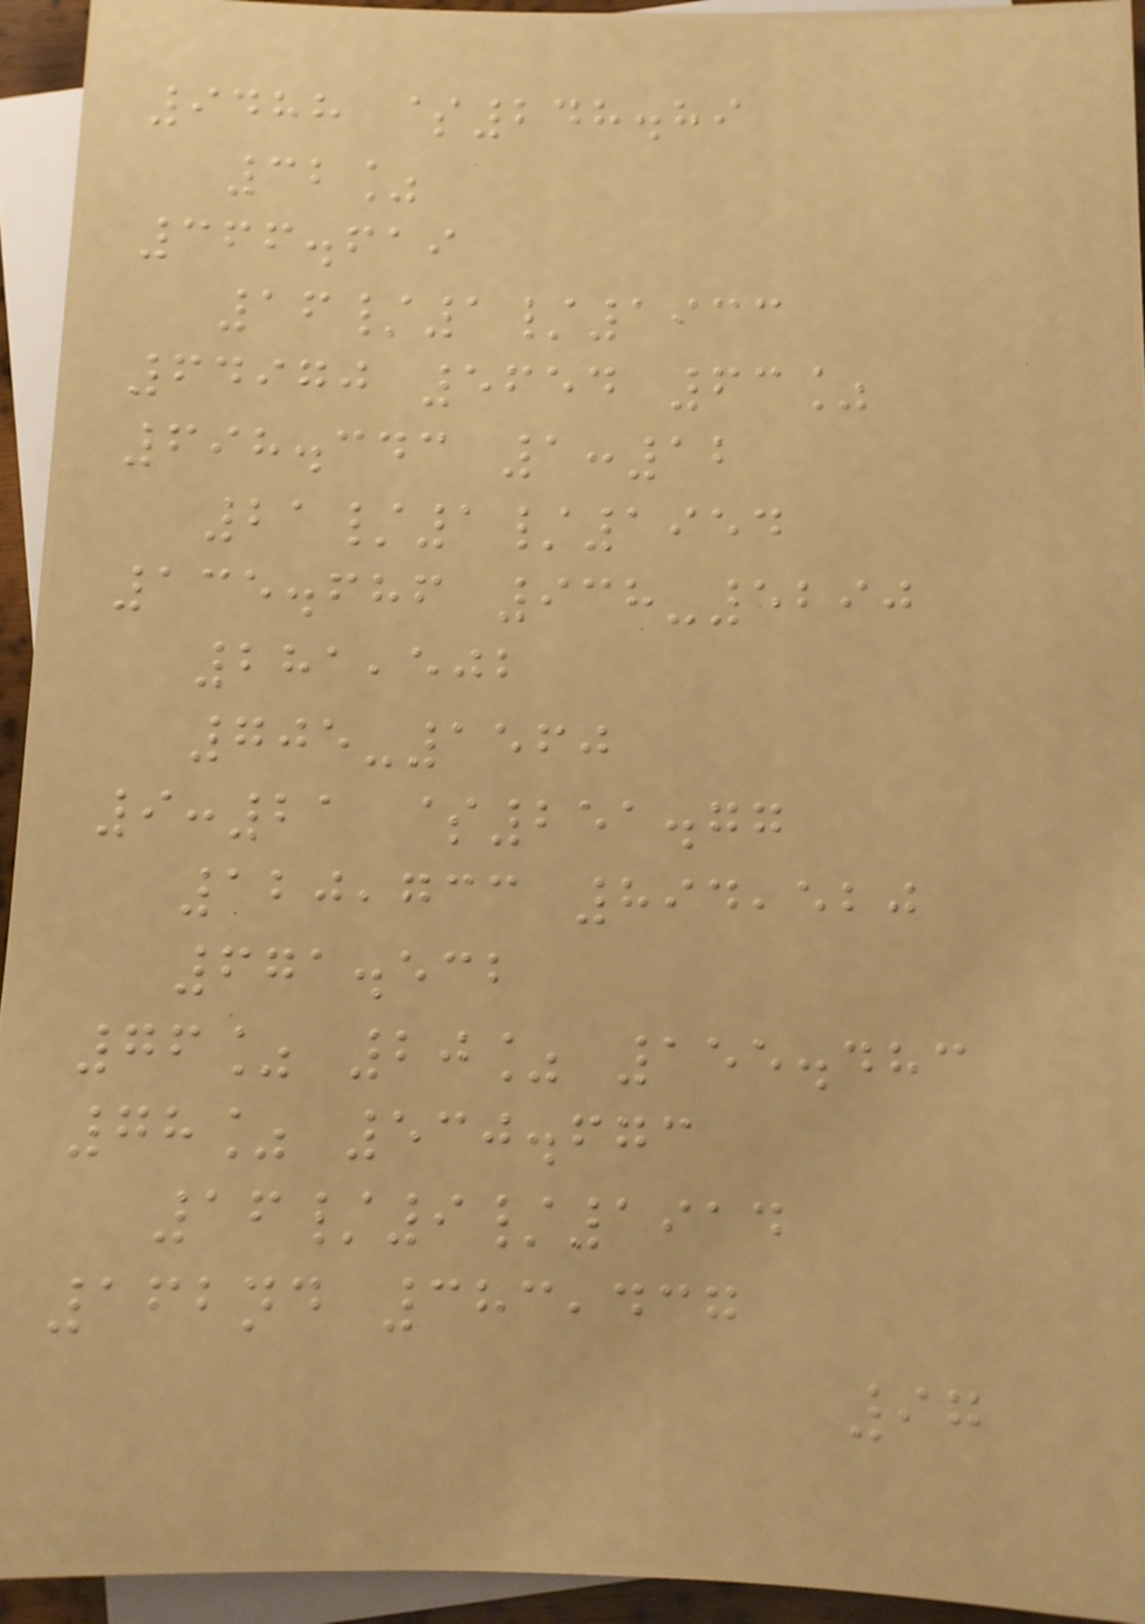9488 $248.89
32%
366.619
16/1/1933
64970 5654 63%
698.343 1:12
21/1/1954
135.686 938-5290
281,502
705-1560
9:21 $251.77
120,733 894,520
671.532
76% 20% 155.483
78% 530.673
16/9/1914
162nd 383,437
97
